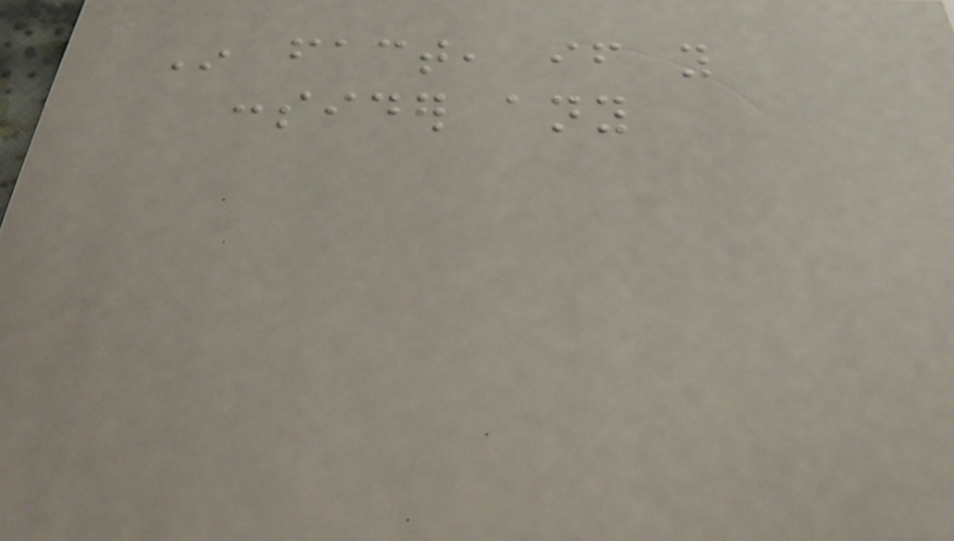In fact, if you
consider any
